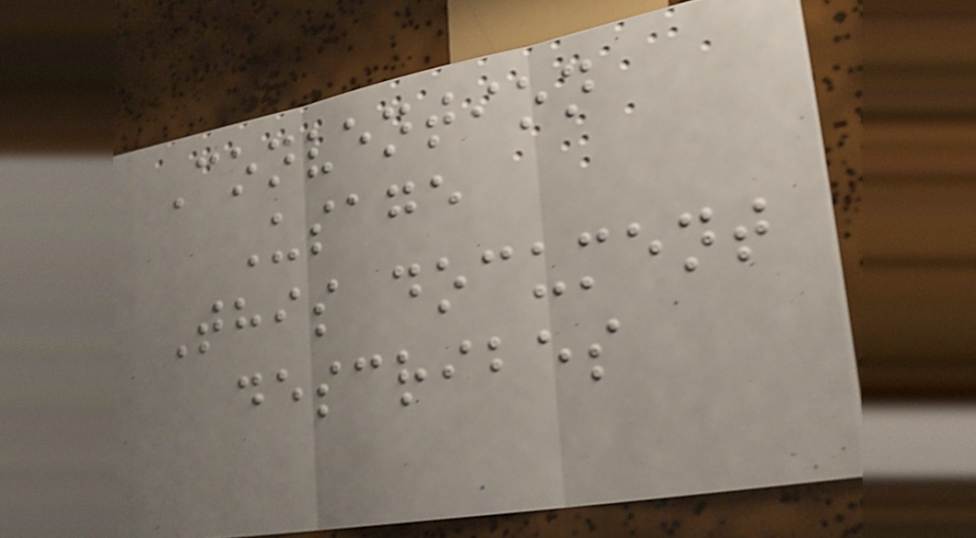Convention
Usage
This document
describes
